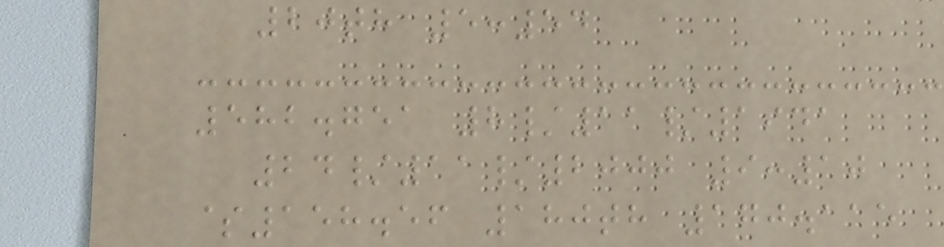20th 5:54
582.751 8/11/1941
24/11/2000 9:10
$158.56 180th 170.115
